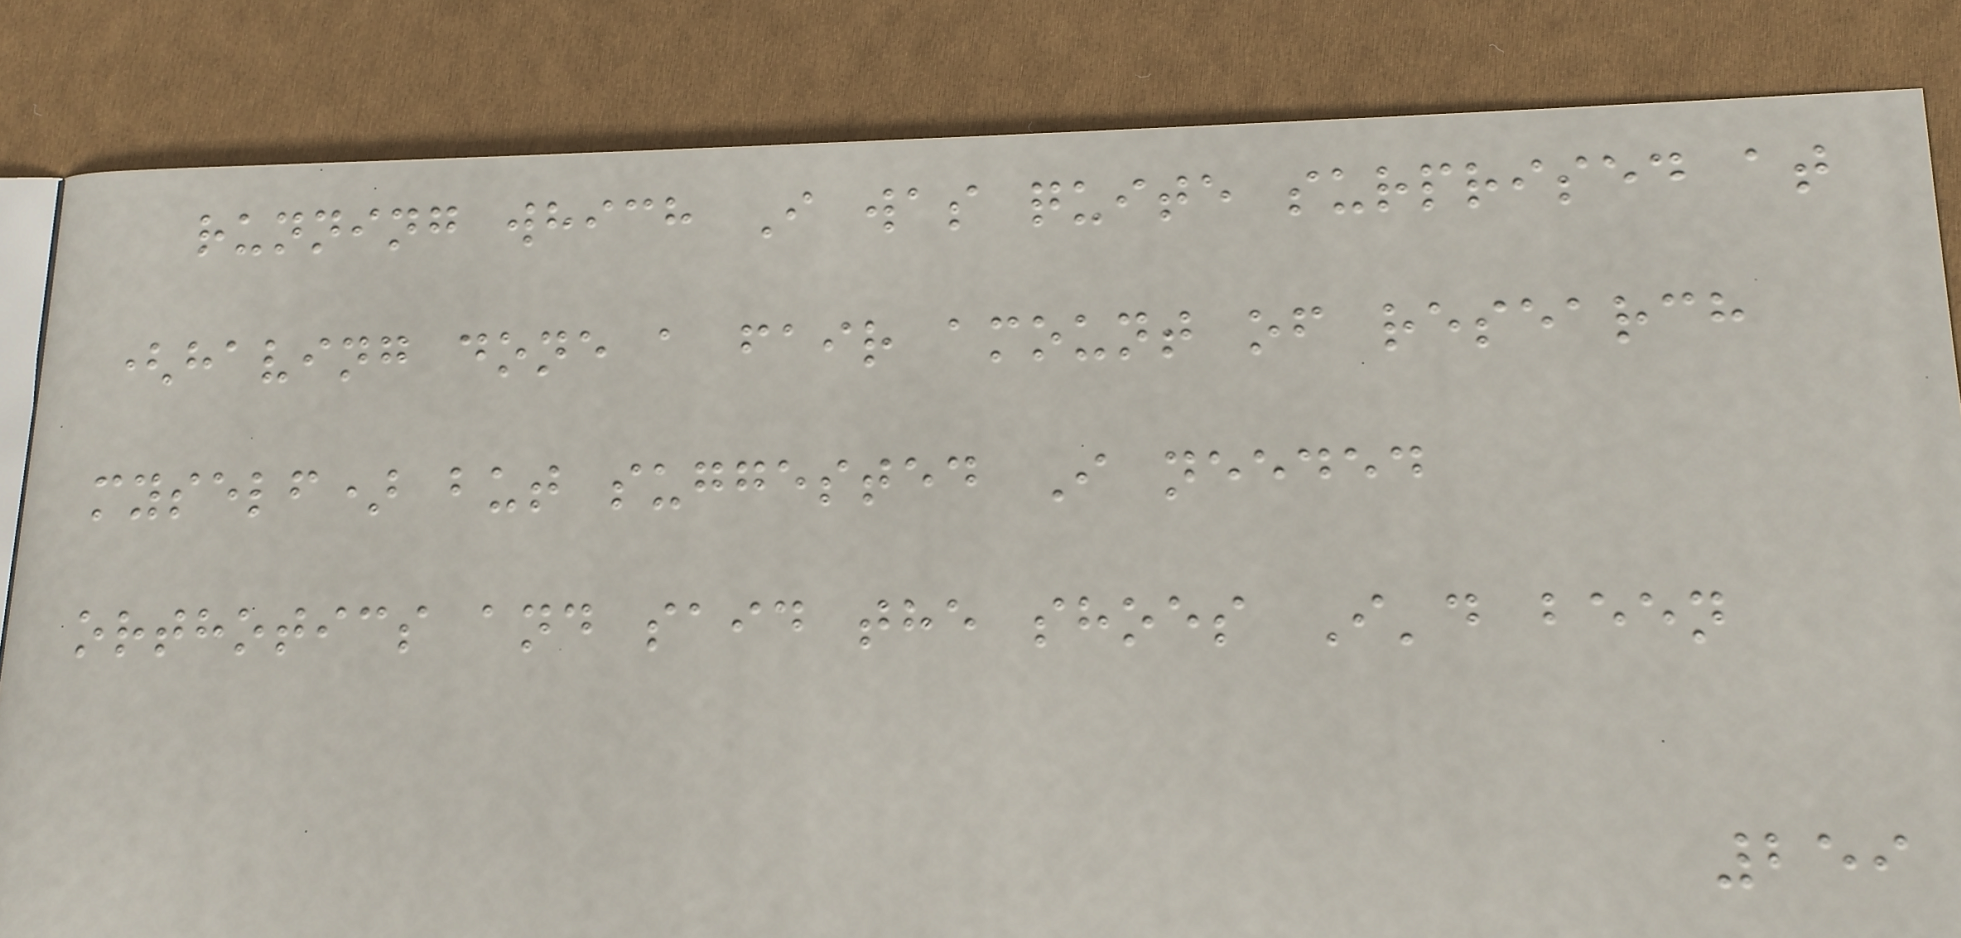running which I was quite surprised at
(having done a fair amount of research
myself) but suggested I needed
orthotics and said the shoes I'd been
259
